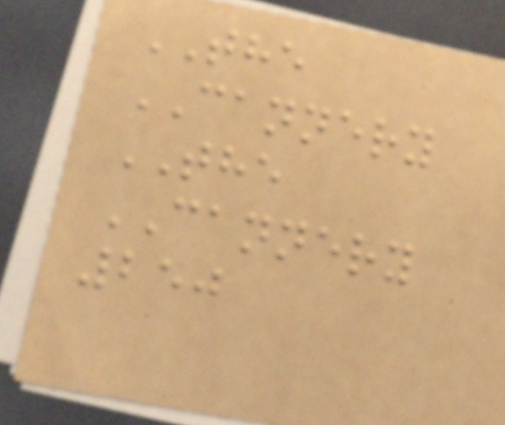THE
CANNERY
THE
CANNERY
250
